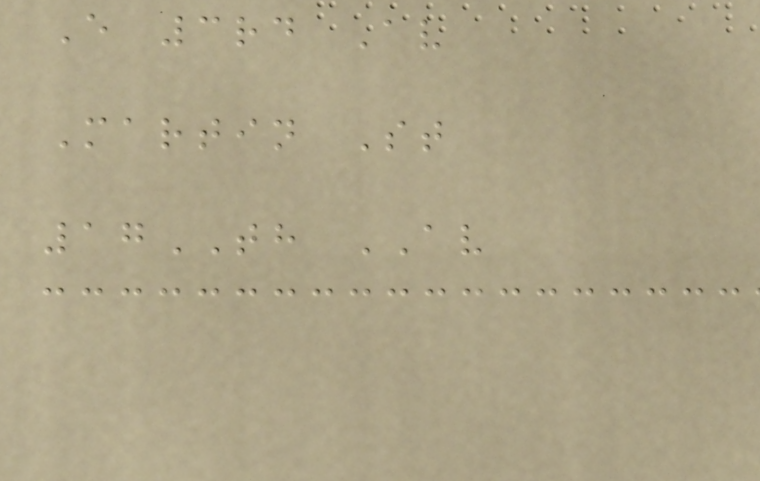E 3rd Av
Martin St
17TH AV
